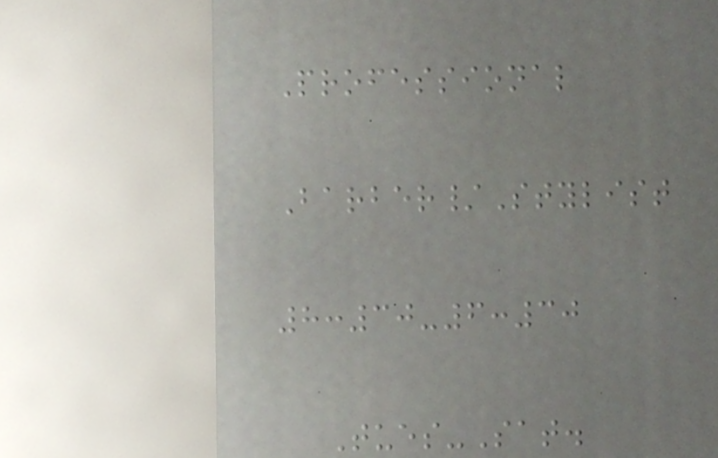Professional
Barber/Stylist
8:30-6:30
Tues-Sat.
